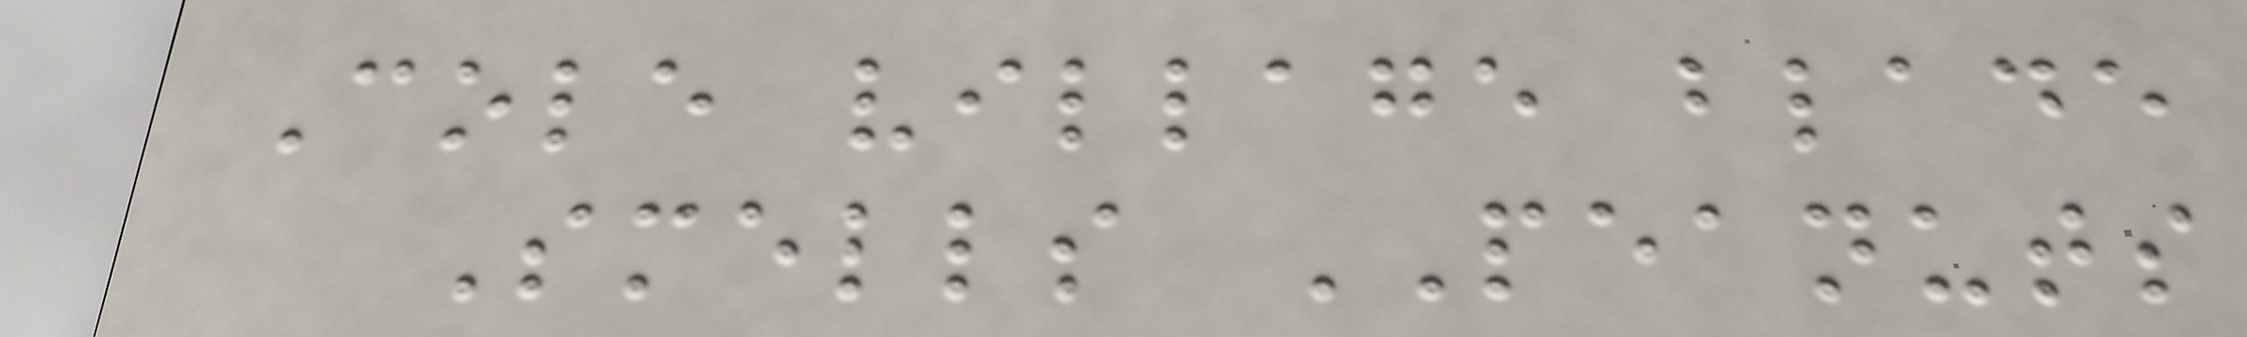Cole village blade
Smells PEANUTS
